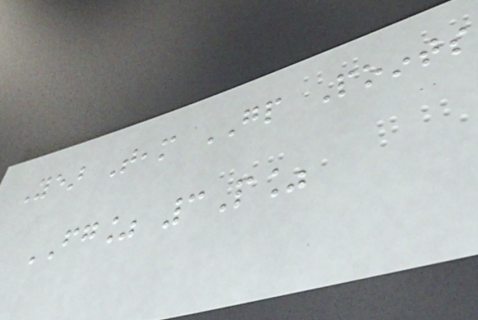Year Team GP Points
FG% 3P%
